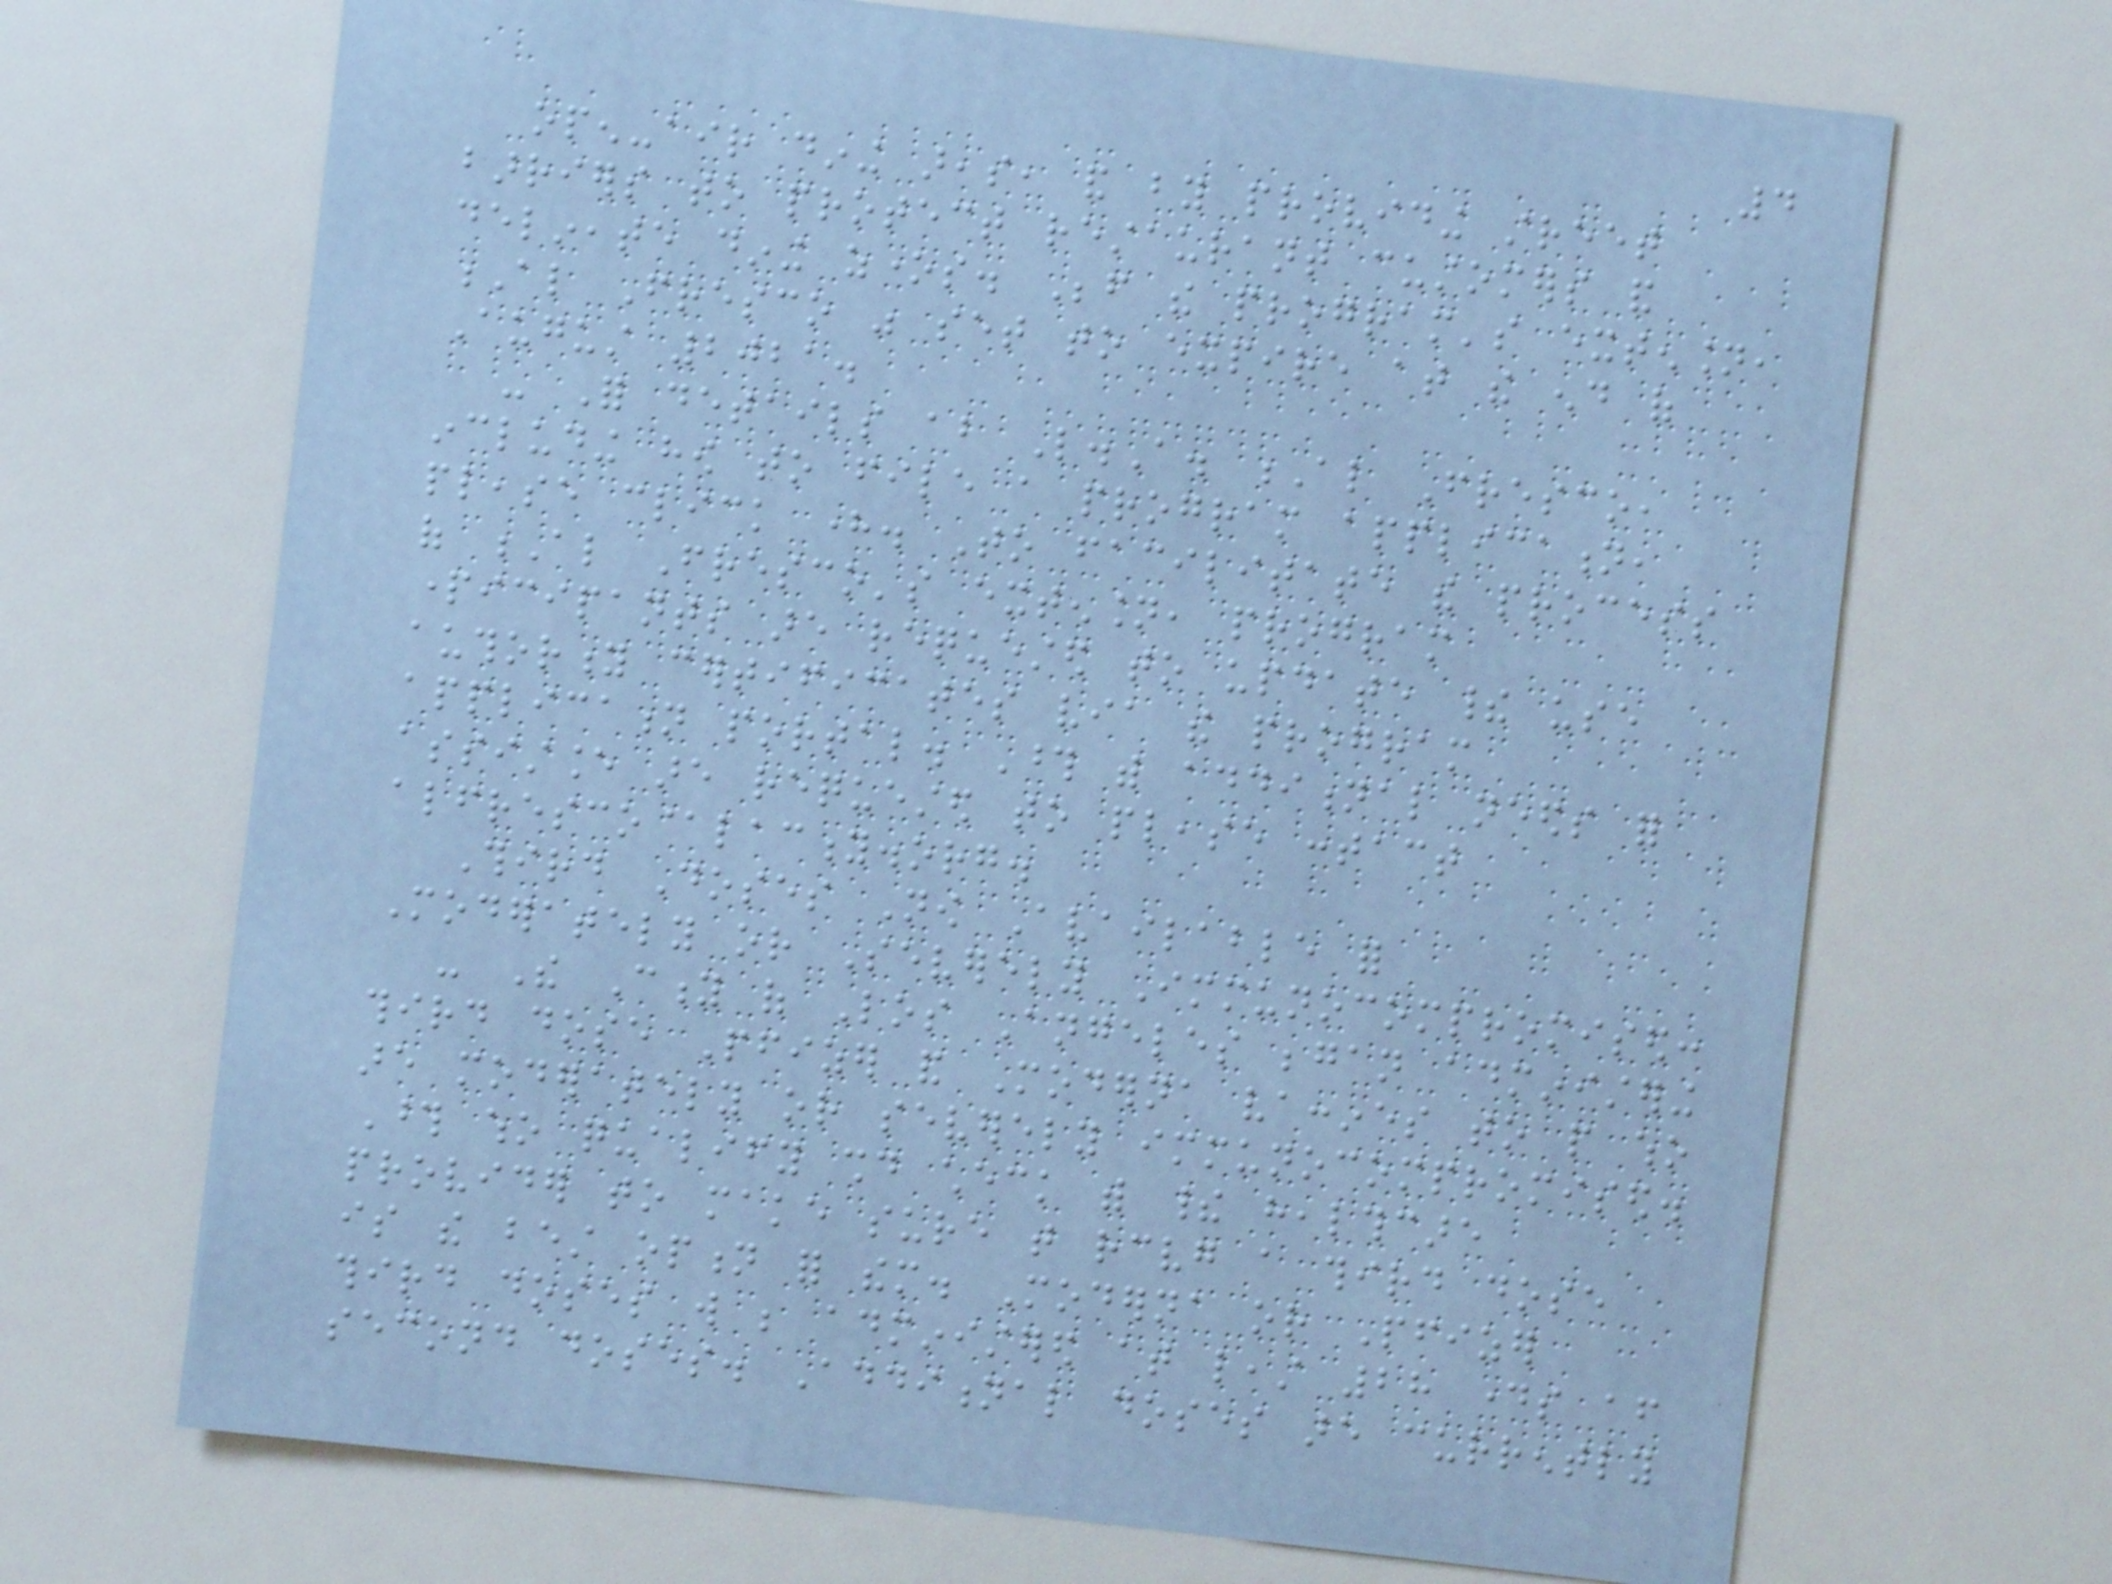4
open-air dining areas, and by providing street
barriers to protect restaurant customers and
delineate dining zones. Before the program's extension,
Al Fresco was set to expire at the end of
August 2021.
- For details about L.A. Al Fresco,
including how to file a program application,
please click here. To facilitate the process
of Al Fresco's extension, program
participants are requested to update their use
authority certificates via the program
application portal. Those with additional needs for
assistance are requested to please contact
alfresco@lacity.org.
Third Doses Now Available for
Moderately or Severely Immunocompromised:
- The City of Los Angeles began administering
third dose Pfizer and Moderna vaccines to people who
are moderately or severely immunocompromised.
Those who qualify should check with their healthcare
provider to make sure that receiving a third dose
is the best option for them. Moderna or Pfizer
third doses will be administered at least 28 days after
second doses. Additional doses are currently
